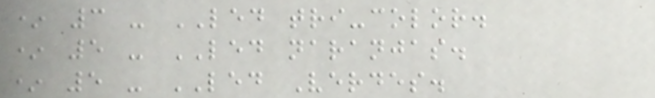* 3 - LED tri-color.
* 5 - LED naranjas.
* 5 - LED Verdes.
